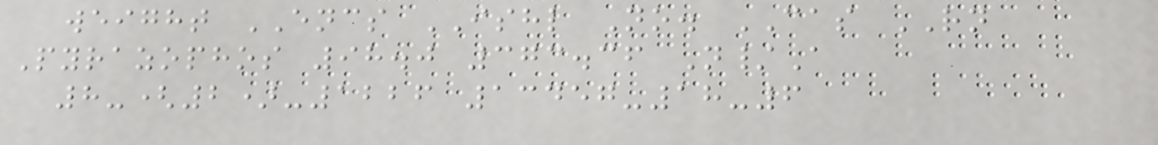weight ENCS ISHL No. CAS RN
Pyrazophos 98.0 373.36 N/A
8-(2)-1226 13457-18-6
